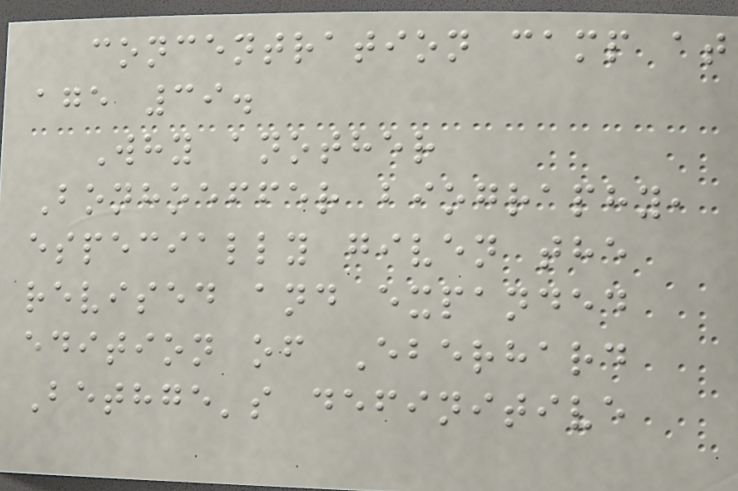concentration camp at
age 39.
Why another
Bonhoeffer biography,
especially given the
revised and expanded
edition of Eberhard
Bethge's definitive
